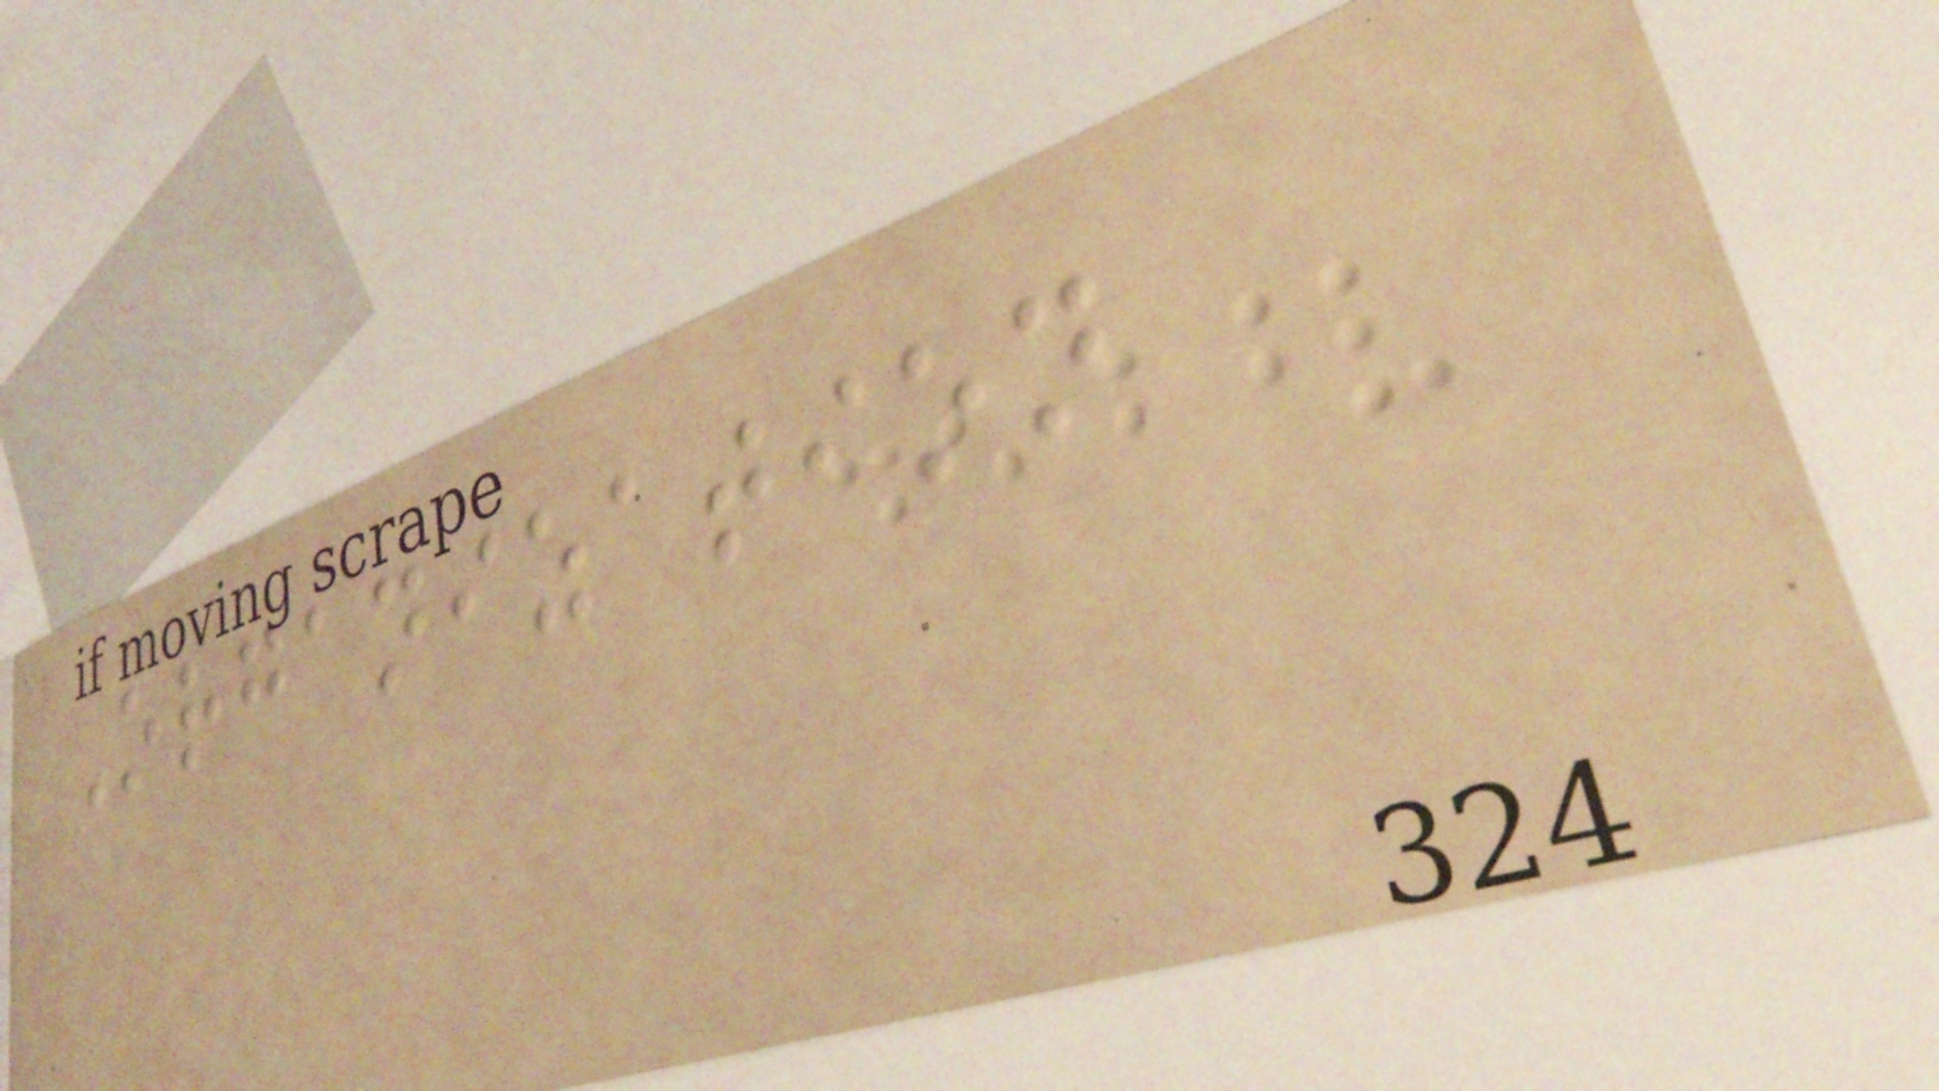Organization
